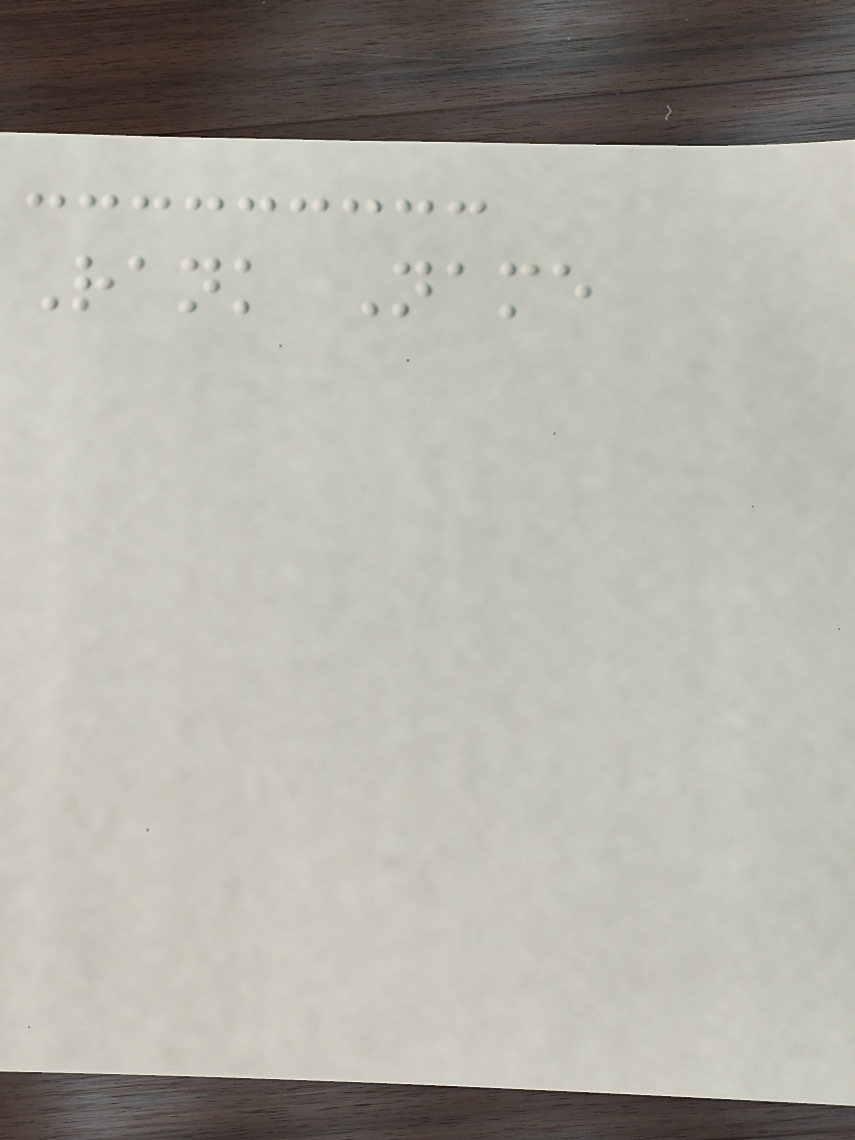Rank Name
